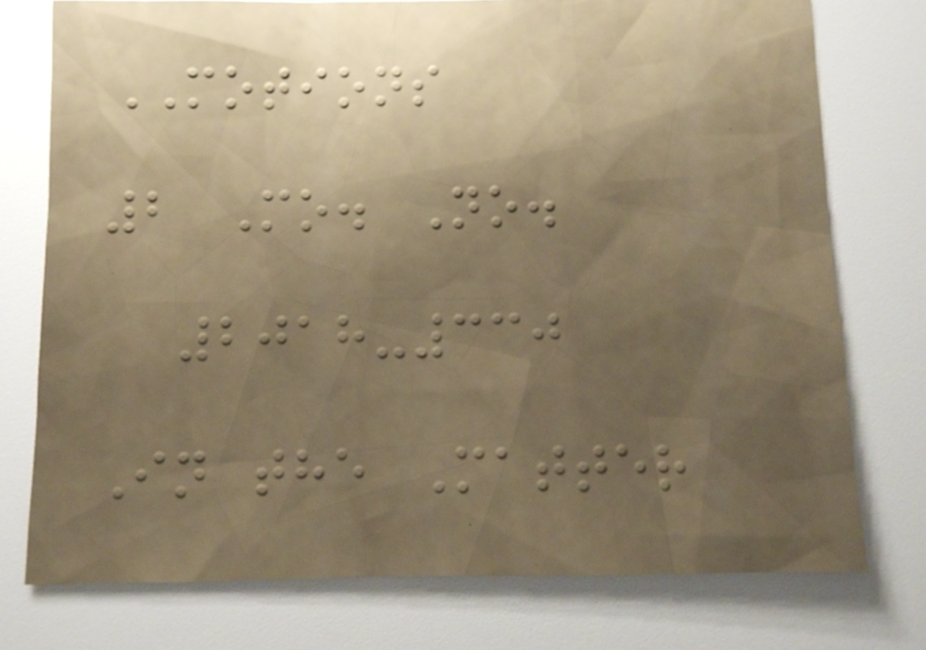MOTIONS
2 Mo. No.
2018-330
In the Matter
